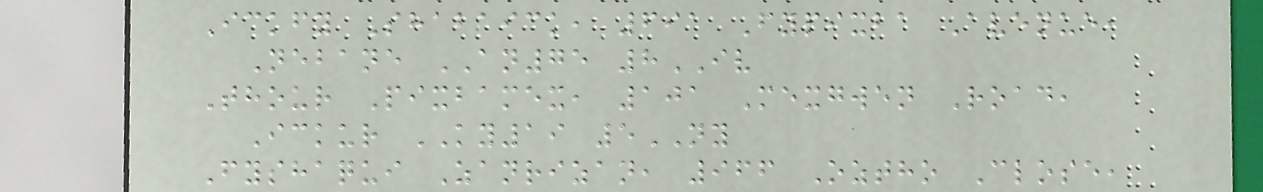Ickfy Shabaick, 691 Fypixba Avenue,
Nebane AN75 8IV
Thour Pixbamex, 101 Mexgwen Road,
Ickur KY19 5NY
Fyshaqui Zanrizan, 966 Oztho Close,
